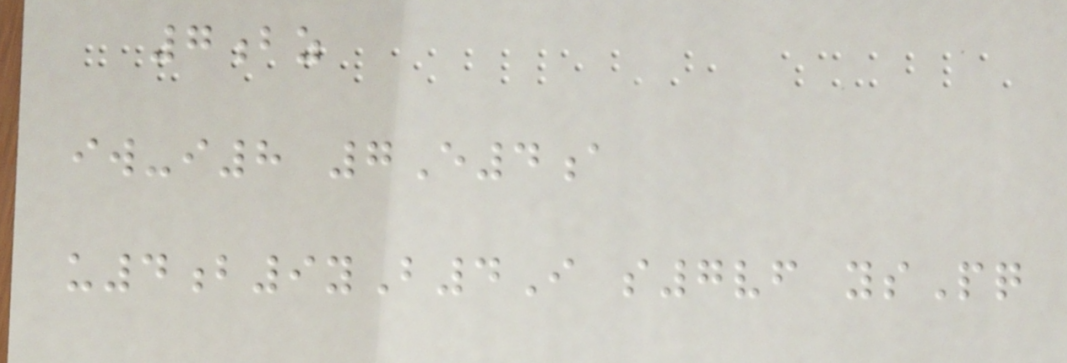7bz
iw-i8 7E4a
u4b9yB4I s7vf ysPq
